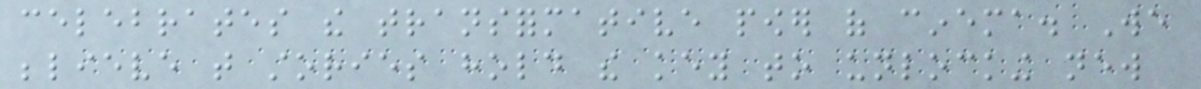celebrates the transformative power of cinema. We
believe that stories hold the key to unlocking new
